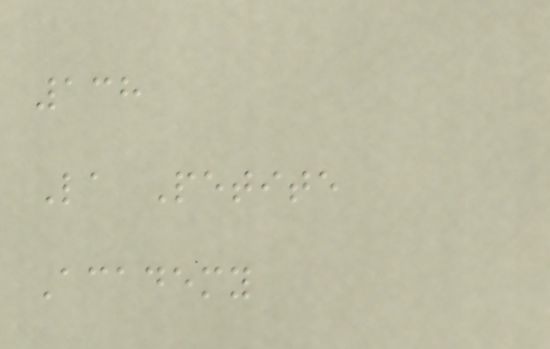138
La Petite
Academy
